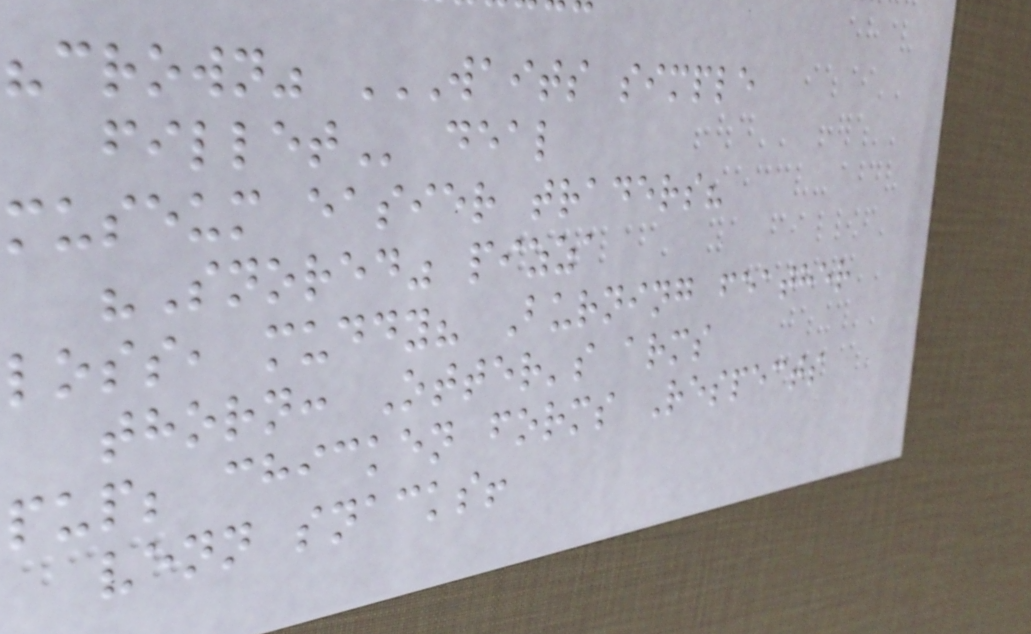"crown" WAITS SIMPLE
FILLET deal
museum easier traders?
"Snored" pizza
loss, muddy? Burning feather
thorn: Otter's arms
pup; chicken forms Respects
venn snacks!
